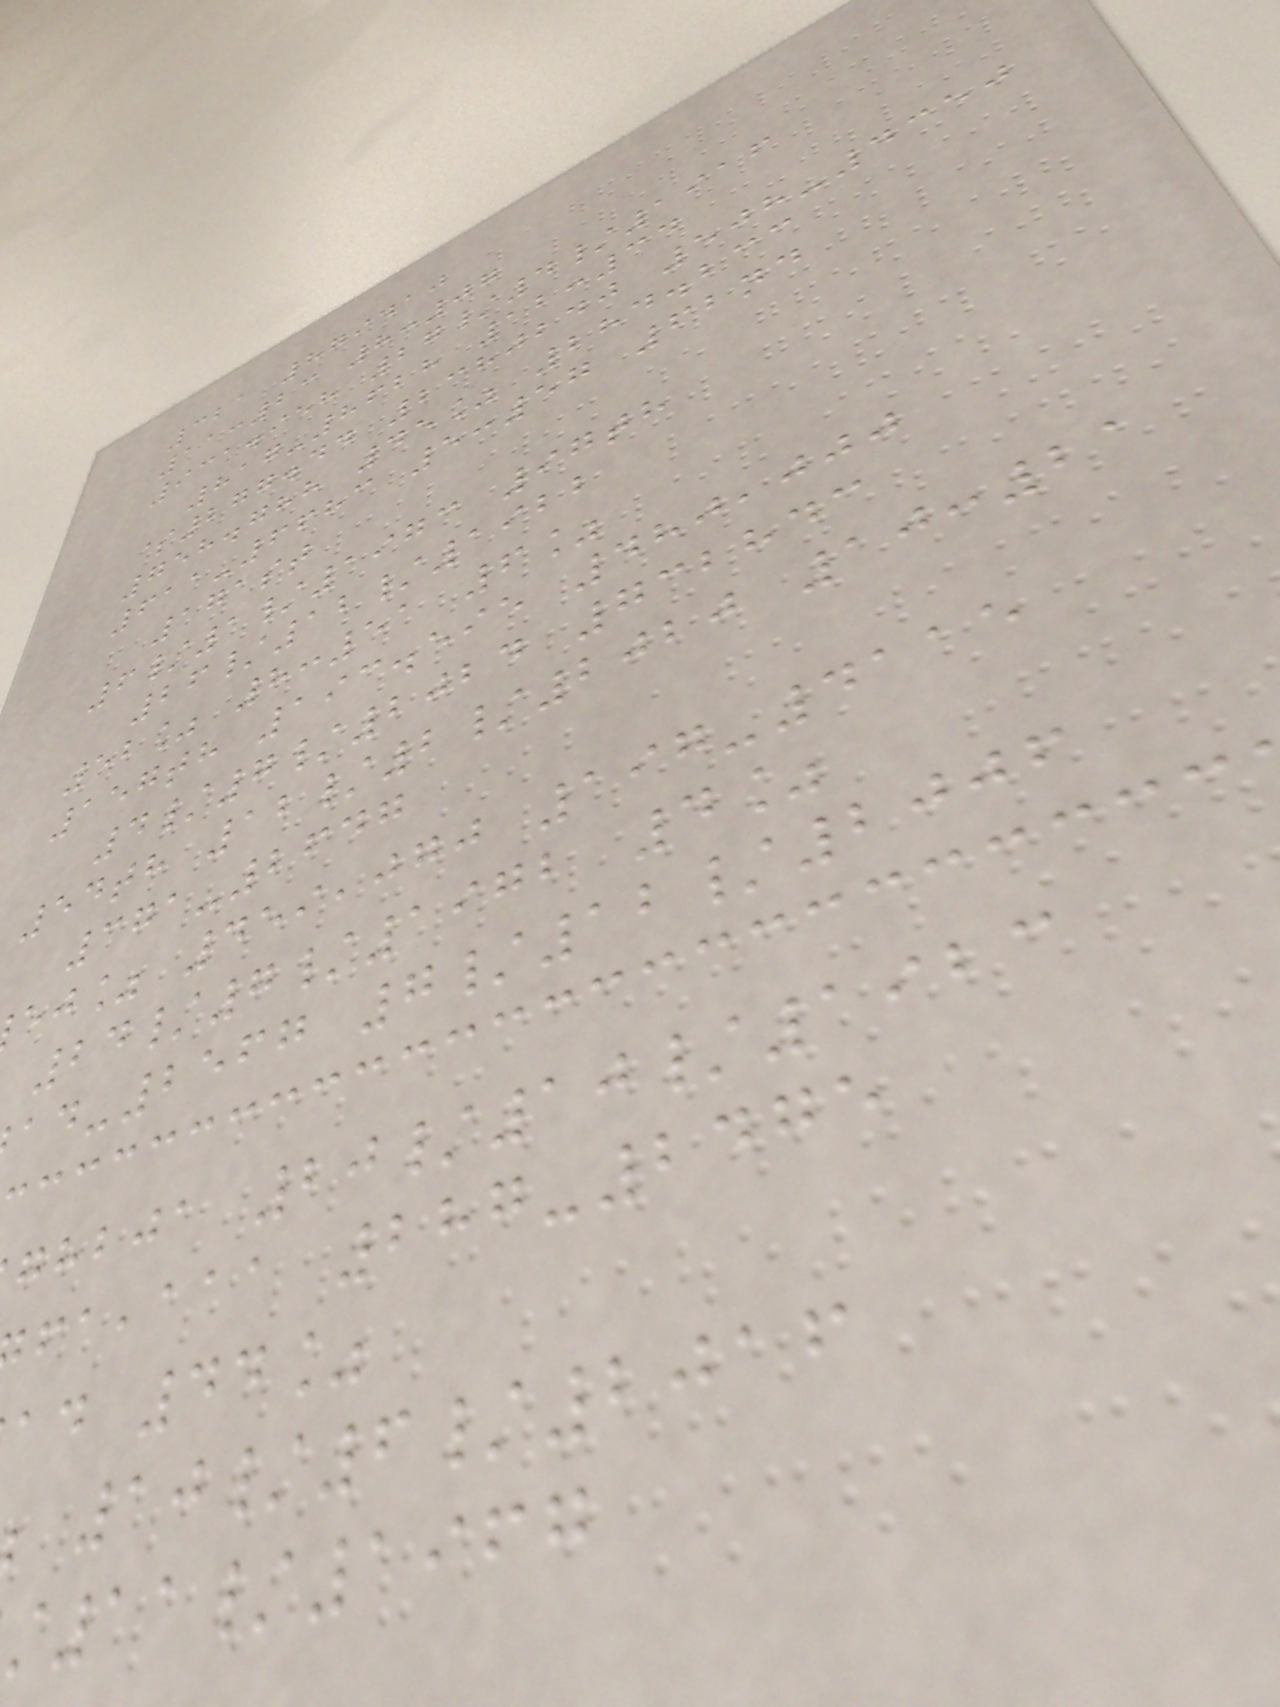321 879410
11:23 8:07
931.958 27/4/1916
817-8628 12:34
$277.44 2380240 508-4350
758.788 45% 284.233
611-6683 5:57 62nd
171st
6/1/1973 97th
26/12/1922
52% 8:51 6%
157th 193.595 480,000
4/7/2024 732843
54th 12/2/2020 10:21
371-2647
ej% 459,070 197-4115
24/7/1972 4%
-2567 7/12/2006
ghbja 20/10/1923
,aaa 287-2475
ad 44%
10/6/2016
11/1967
